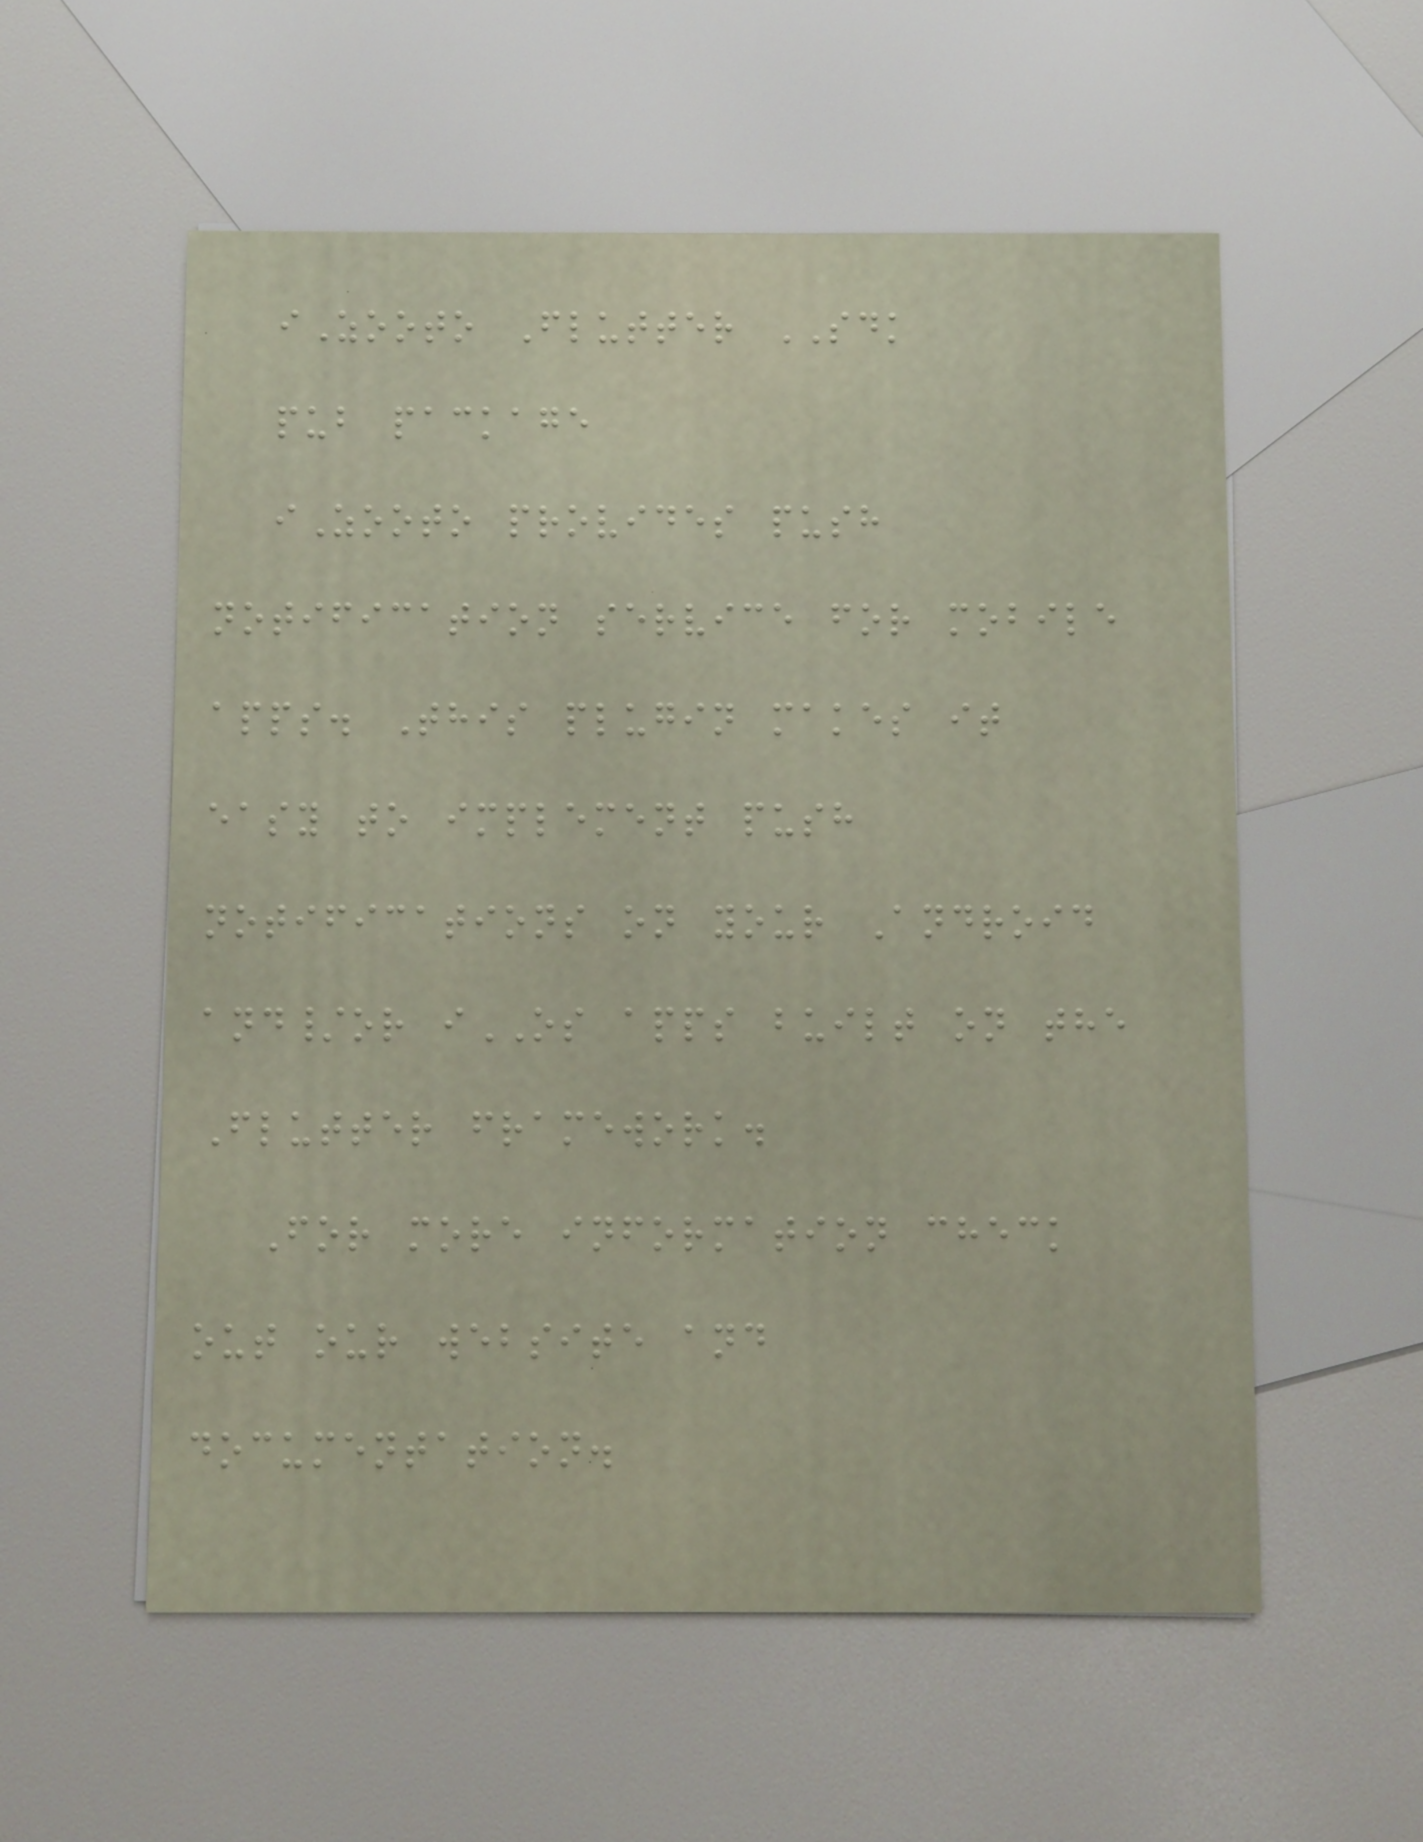iZooto Flutter SDK
pub package
iZooto provides push
notification service for mobile
apps. This plugin makes it
easy to implement push
notifications on your Android
and/or iOS apps built on the
Flutter framework.
For more information check
out our website and
documentation.
